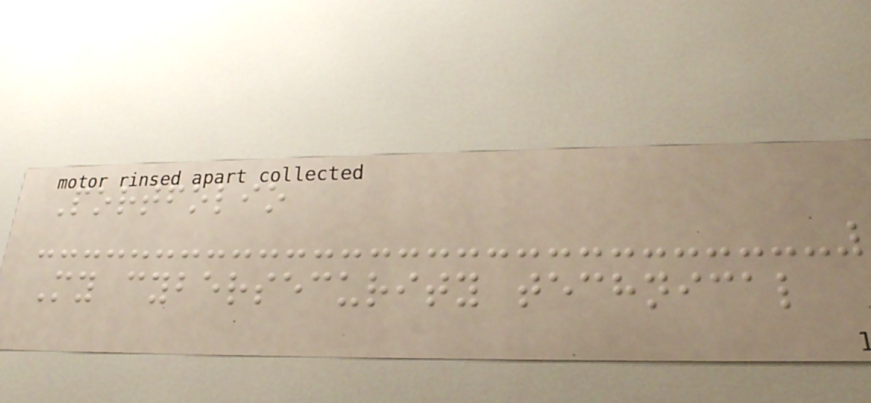Portfolio
My cybersecurity technical
